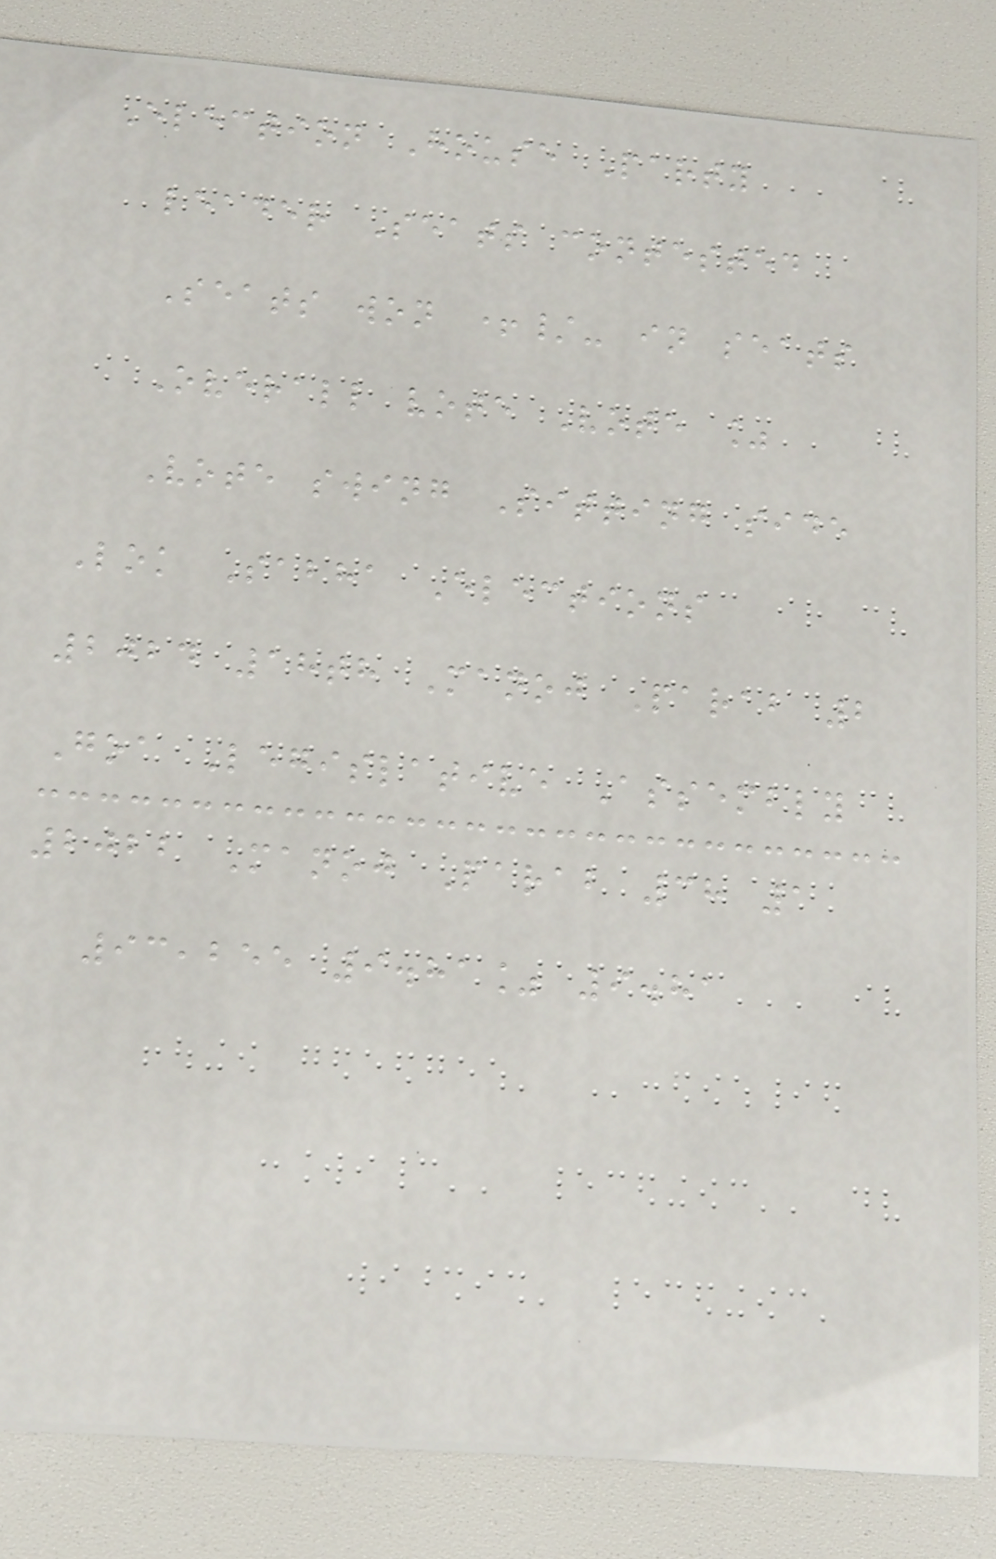Election House Party
leader Seats contested
Seats won +/- in seats
Overall vote Vote %
Vote swing Sitting side
Lok Sabha Elections
2024 18th Manoj Parab 2
Goa Legislative Assembly
2022 Manoj Parab 38 1
93,255 9.81% 9.81
